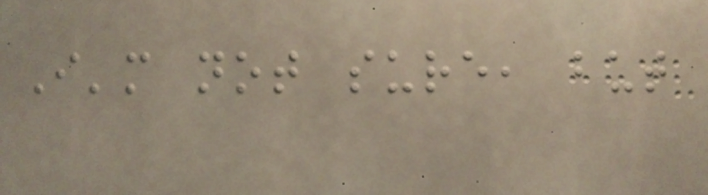I'm not sure, but
